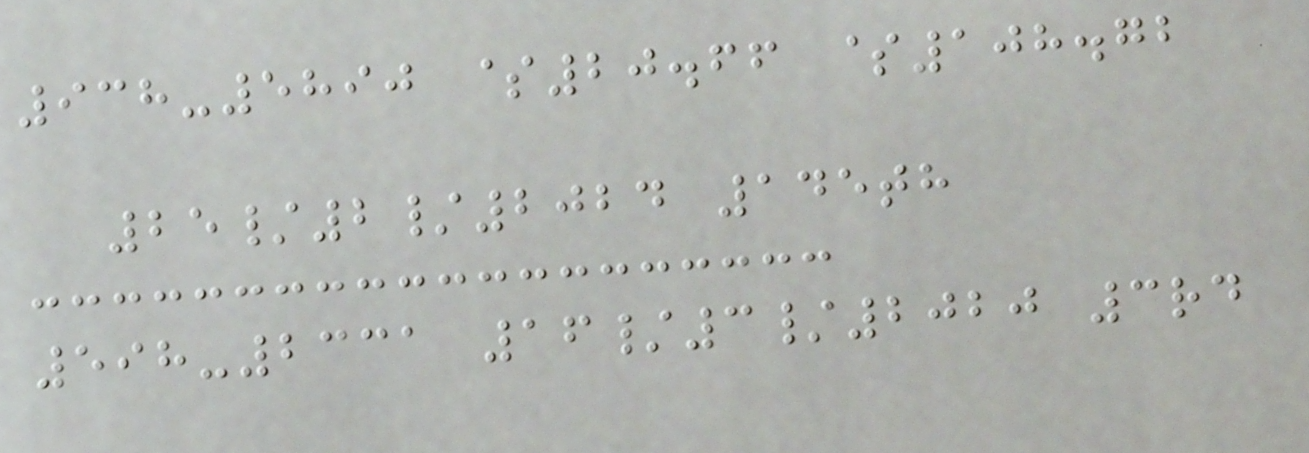938-5890 $20.66 $108.72
25/2/2024 145th
598-2331 16/3/2020 3rd
